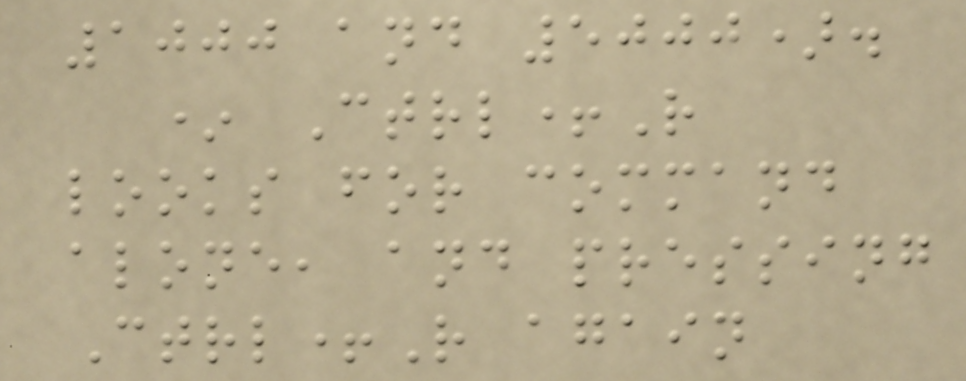1000 and 5000).
* Ctrl+R
looks for command
alone, and pressing
Ctrl+R again
